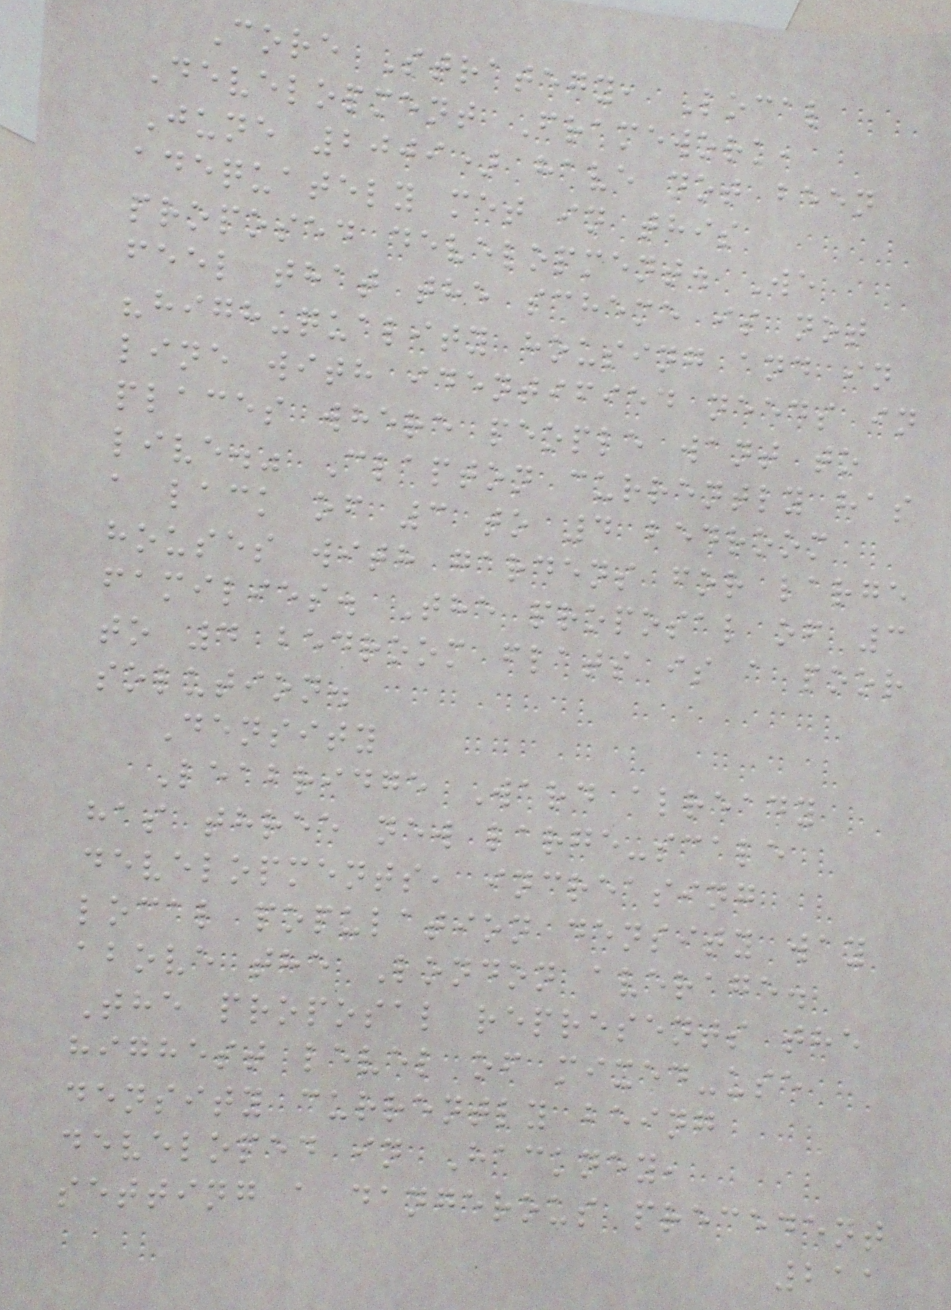Core Strategy, Local
Development Framework,
June 2009) have not been
adequately met in this
proposed development. We
feel that the scheme is not
"high-quality housing and in
line with identified needs in
places where people want to
live." Clapton currently has
a lack of 3 to 4 bedroom
houses with gardens for large
families. The proposal of 3
to 4 bedroom flats is a poor
solution.
Density
Leabridge Ward already
has three new large-scale
developments, increasing
local population density way
above the London average.
The proposal represents the
highest level of mixed-use
density currently being
developed in Hackney,
setting a dangerous precedent
211
